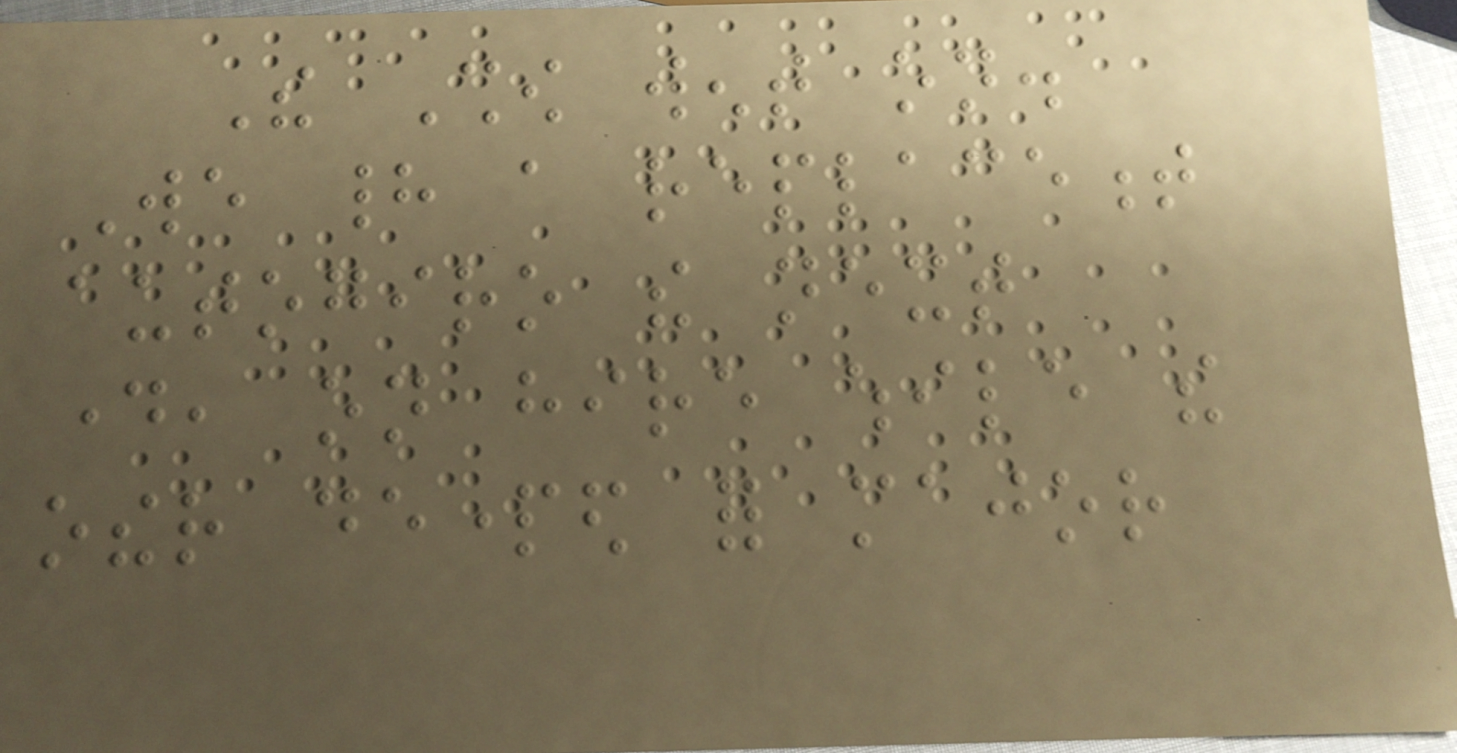The Show went on.
We had a replacement
autogiro the next
day, on hire while the
other departed for major
